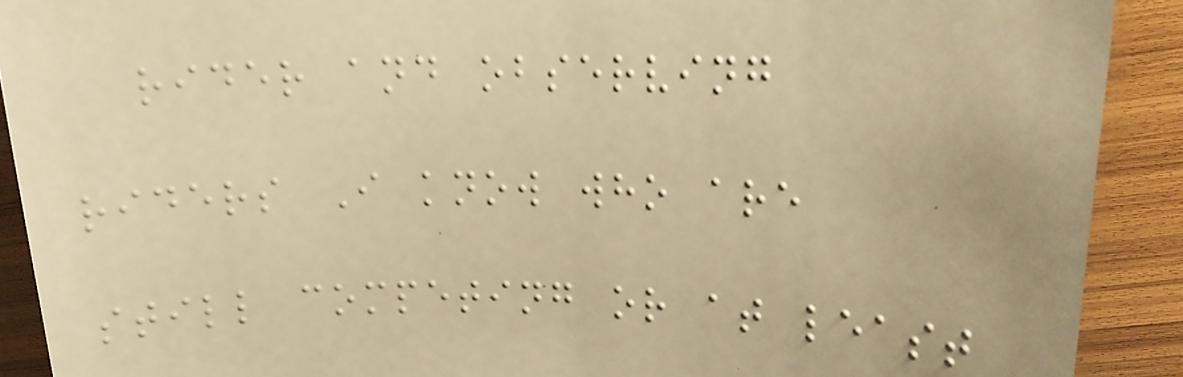rider and observing
riders I know who are
still competing or at least
